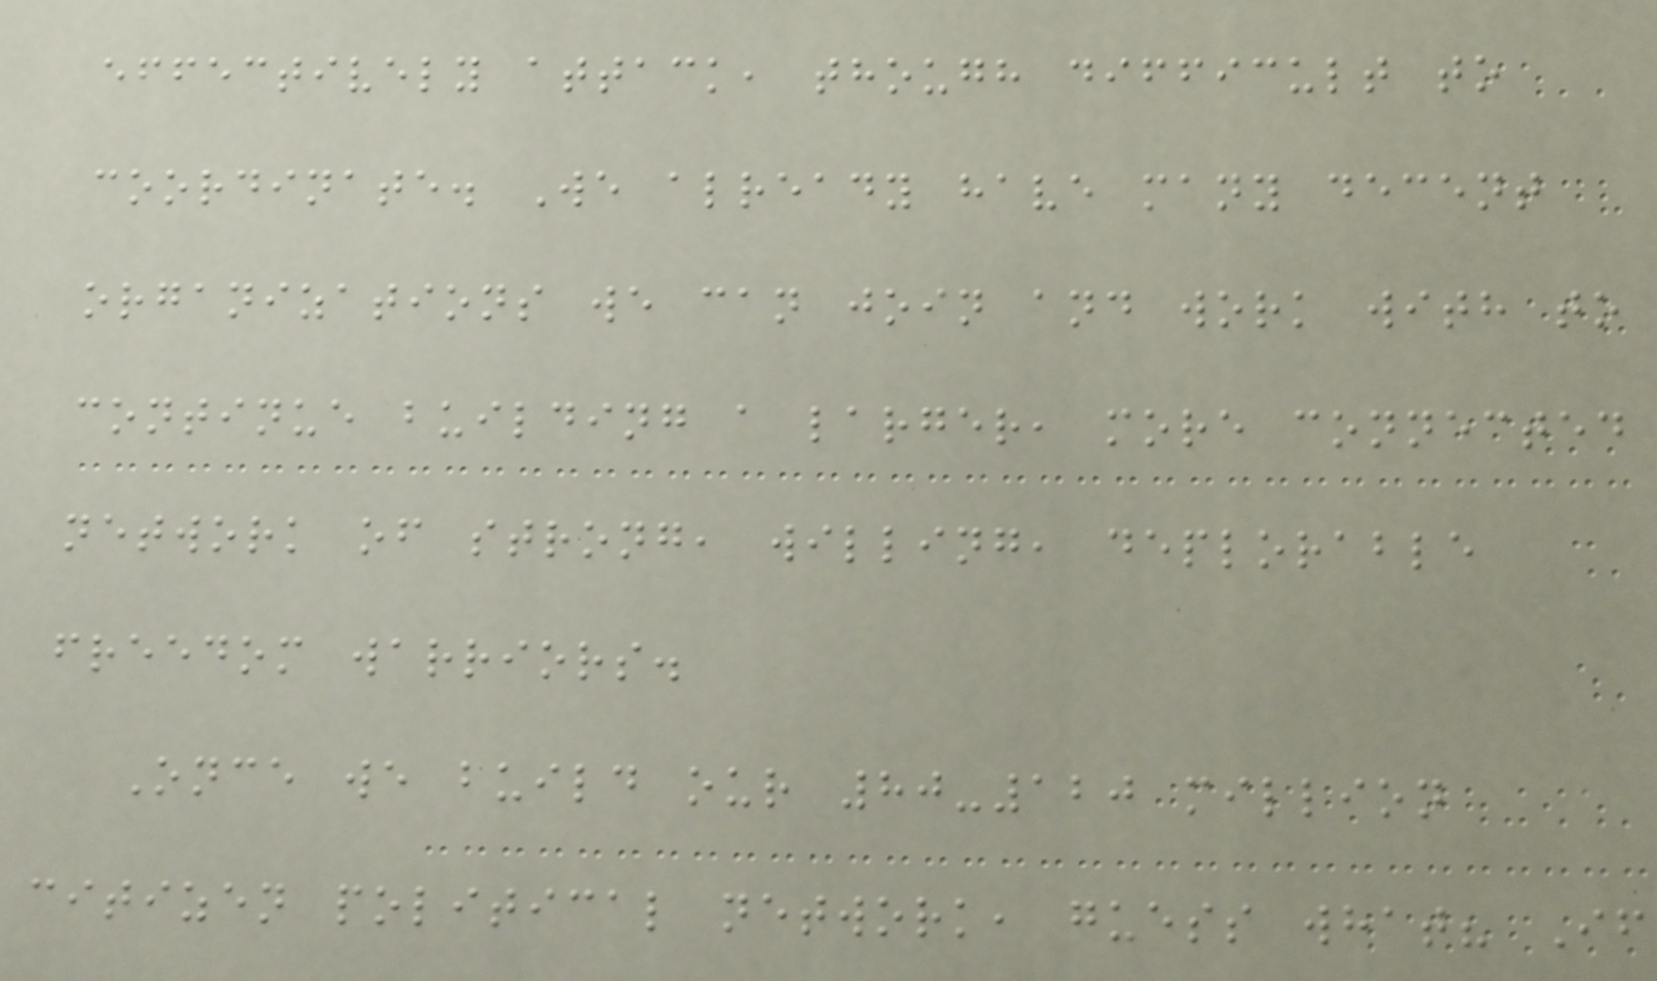effectively attack, though difficult to
coordinate. We already have many decent
organizations we can join and work with to
continue building a larger, more connected
network of strong, willing, deplorable
freedom warriors.
Once we build our 80-120 million
citizen political network, guess what? If
